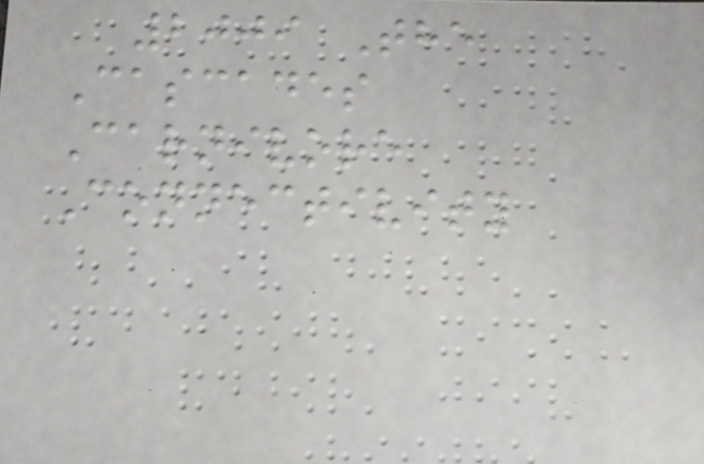2009 The
Cascades
Carnivore
Connectivity
